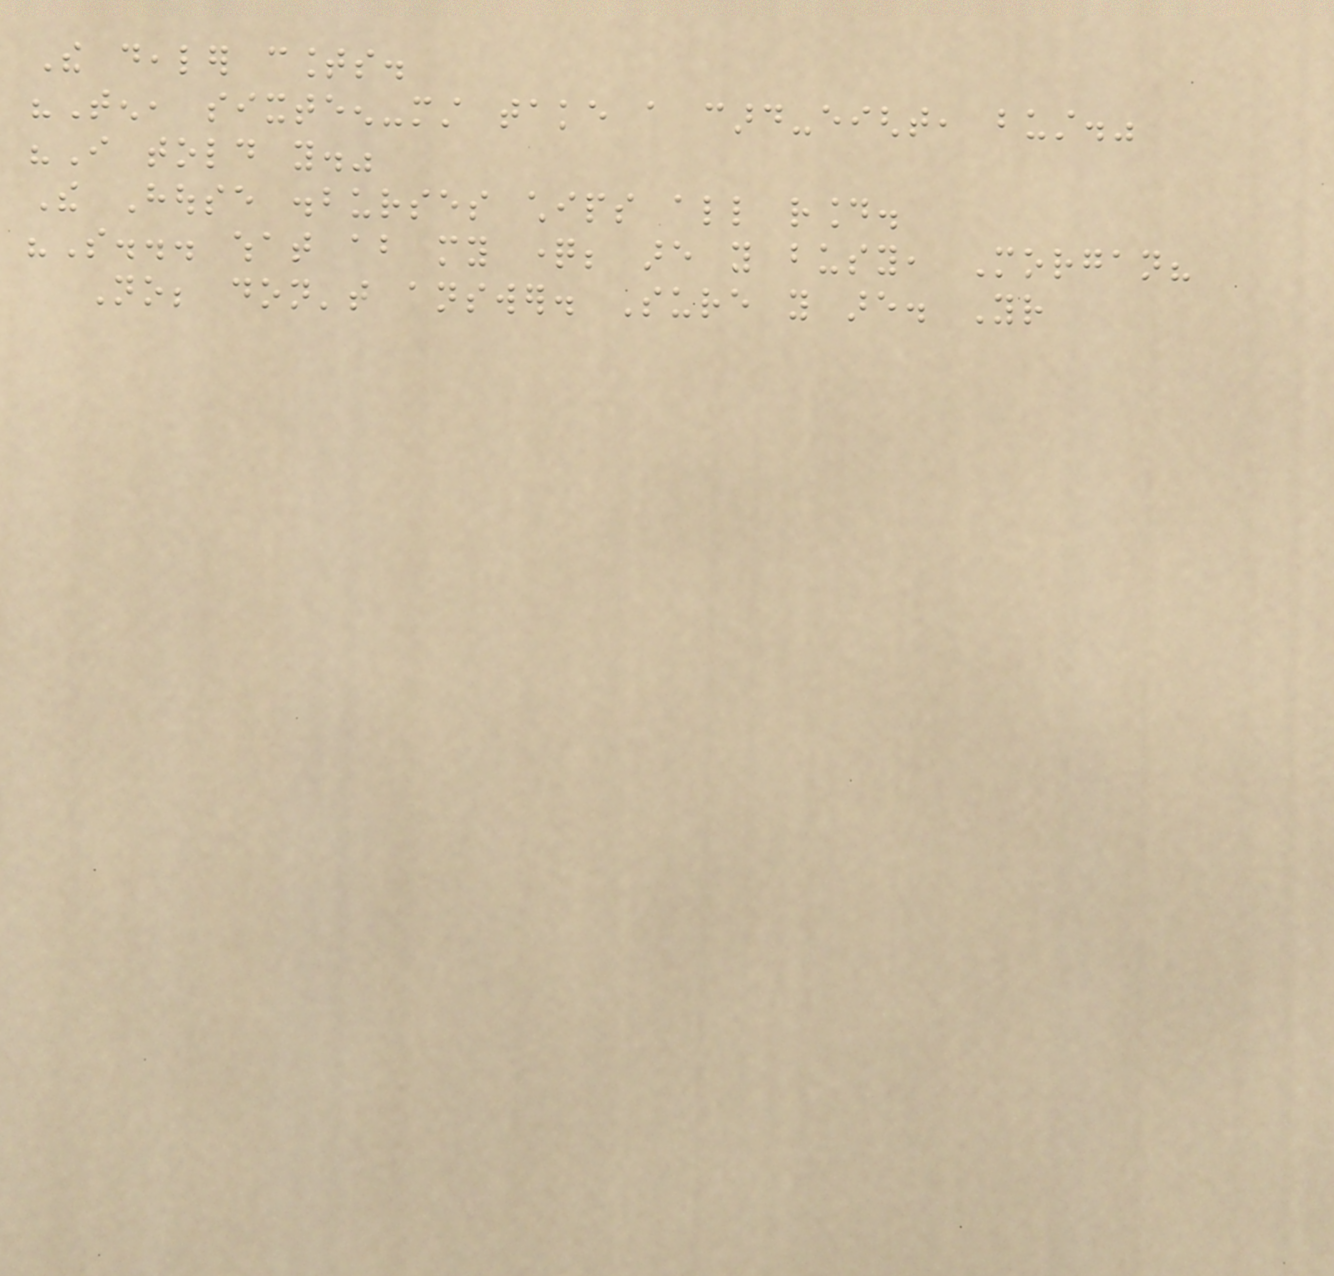The dealer counts.
"Ten, sixteen-must take a card-eight, bust."
"I told you."
The House disburses chips all round.
"So... what about my question; are you busy, Morgan?
No; don't answer. Sure you are. Your
